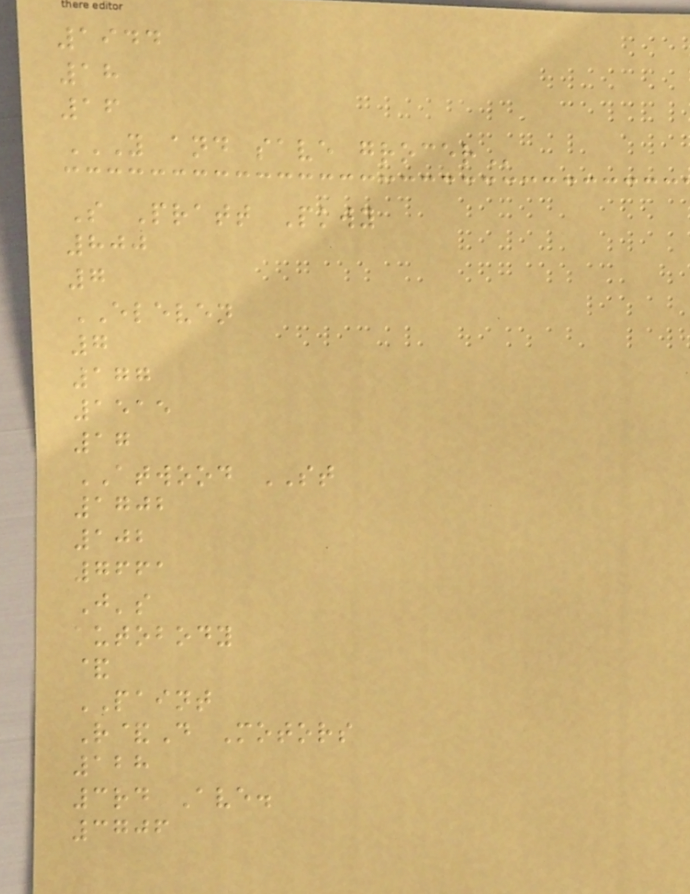1944
18
16
Y AND SAVE GROCER
S Pratt Pkwy
800
7
ELEVEN
7
177
1515
17
ATWOOD ST
1702
102
7661
J's
autobody
&
PAINT
R&D Motors
128
3rd Ave.
3706
